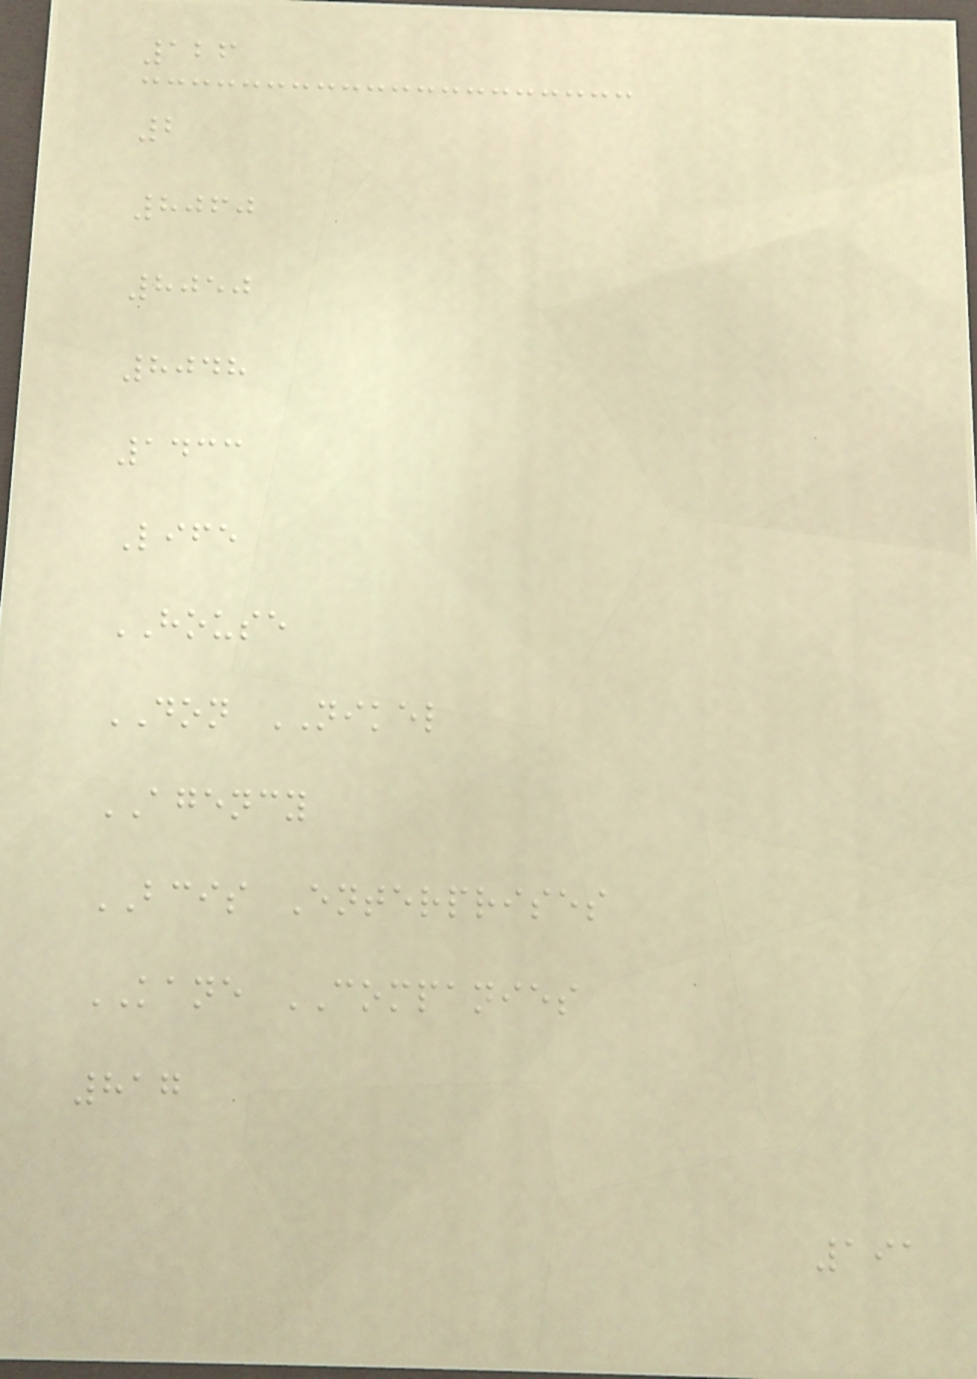126
2
8060
8050
8048
1433
Life
HOUSE
DON NIKEL
AGENCY
BCIS Enterprises
KANE COMPANIES
817
191
